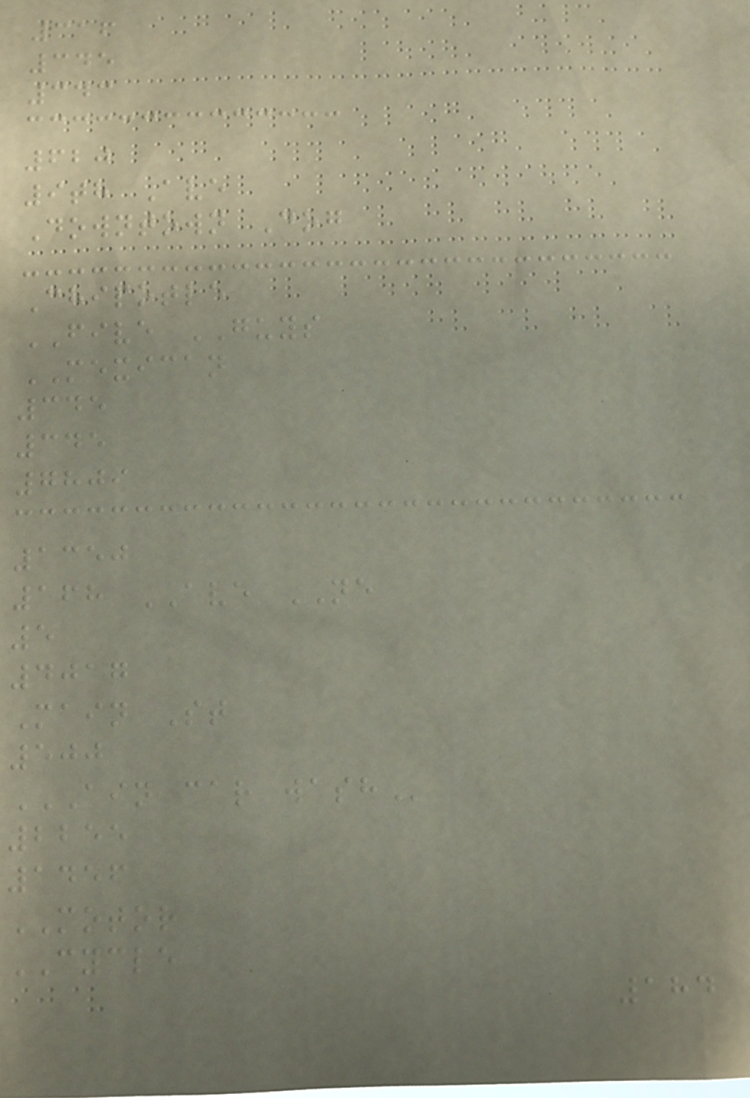316
345
343
620
9th Ave
Downtown Dog
Chipotle
FIVE GUYS
MEXICAN
345
345
7809
1350
168 AVE NE
5
4017
Main St
500
AIN CAR WASH
2255
1456
MOTOR
CYCLE
184
